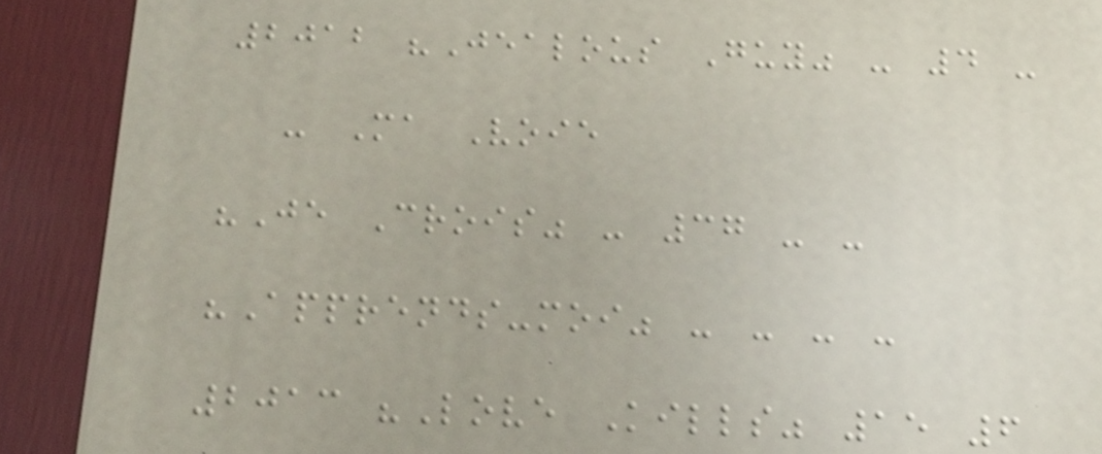2012 "Jealous Guy" - 4 -
- Ma Voie
"Je Crois" - 37 - -
"Apprends-moi" - - - -
2013 "Love Kills" 15 6
